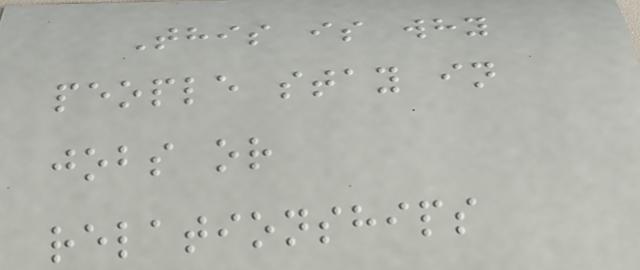This is why
people stay in
jobs or
relationships
